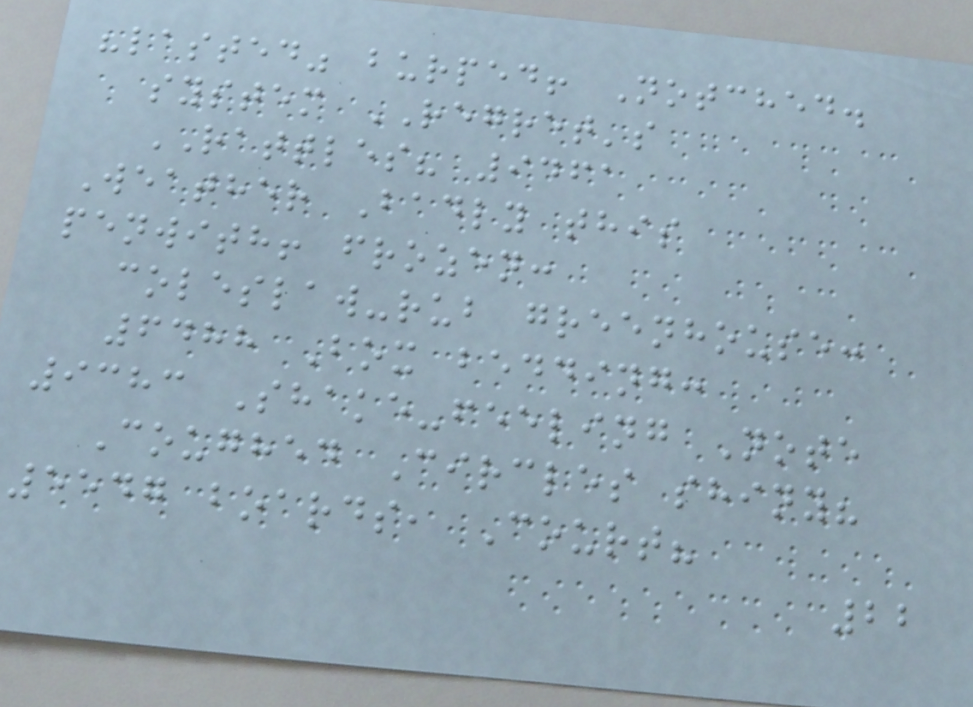"lasted" burped! Notched.
system REGRET's
RATTLES? 9461
Weather Badly this
penwith! frozen:
coleslaw-rub greenhouse:
6488 Box bedding:
9383 Shake-feeling Note
Coughed Circles shiny?
5547 boards, Court?
22
